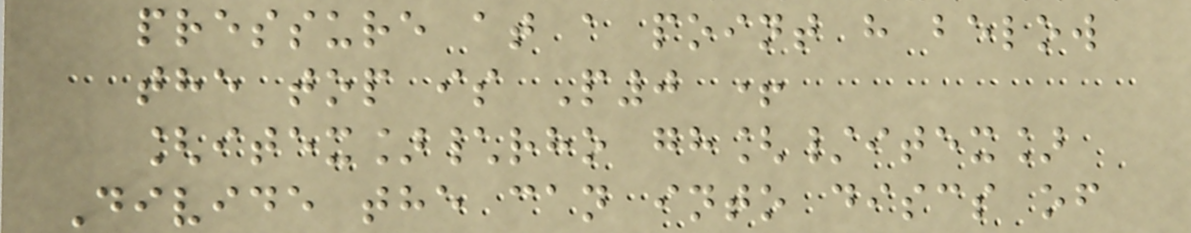pressure at a point h below
the top is P0 +
[itex]\rho gh[/itex]
Divide the can into discs of
